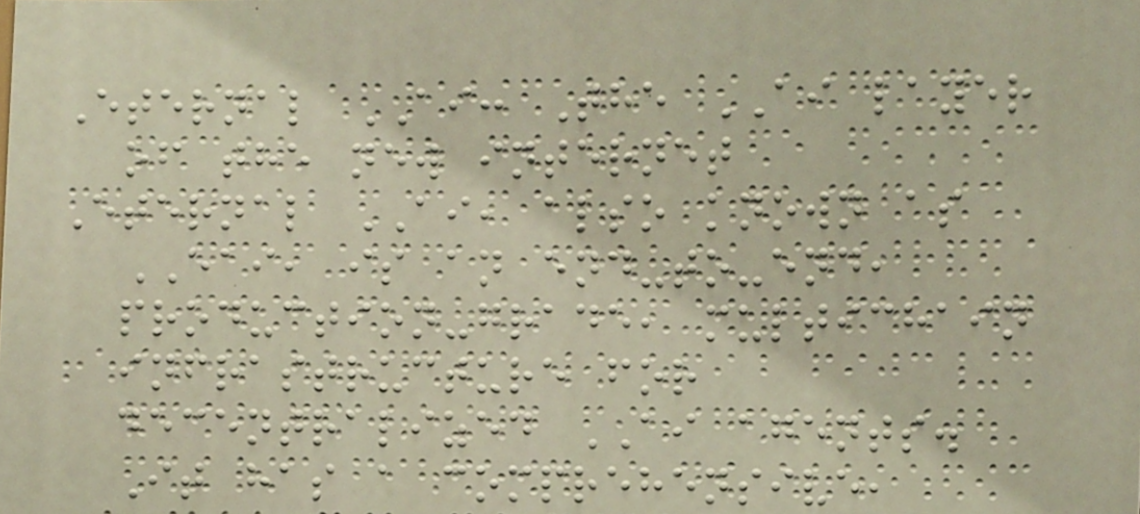Eternal AI: The AI layer
of the new internet
Eternal AI, also known as
EAI, is an end-to-end,
production-grade, multichain
infrastructure for
decentralized AI agents.
It has a comprehensive,
